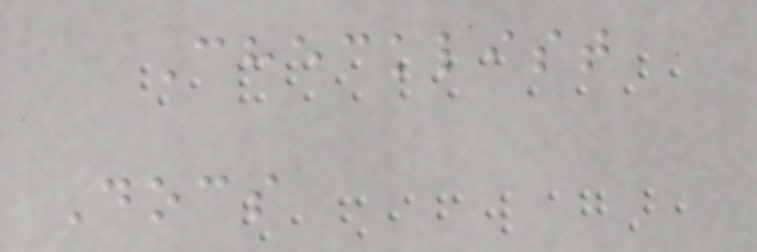Checklist
Docs
